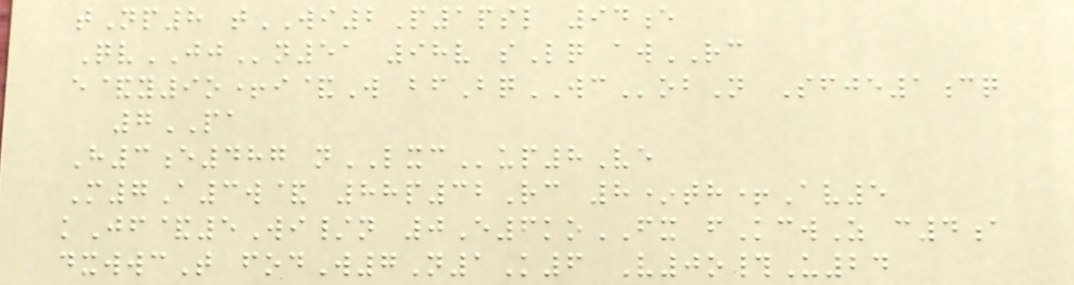tNp8 tWI2P1psl 94e
QvJJn51 98v sLq awRC
e&y9o+i&W bfBqWCobN Sfje1cq
7PA
H3e487 nLXCup8Ve
M7A3w& 88p32Rc 8*th+Av5
kJf&5Wi/n 0E6koFX fKcwZ c4a
dxwwcT fodW7N1K6 V0o#U24
